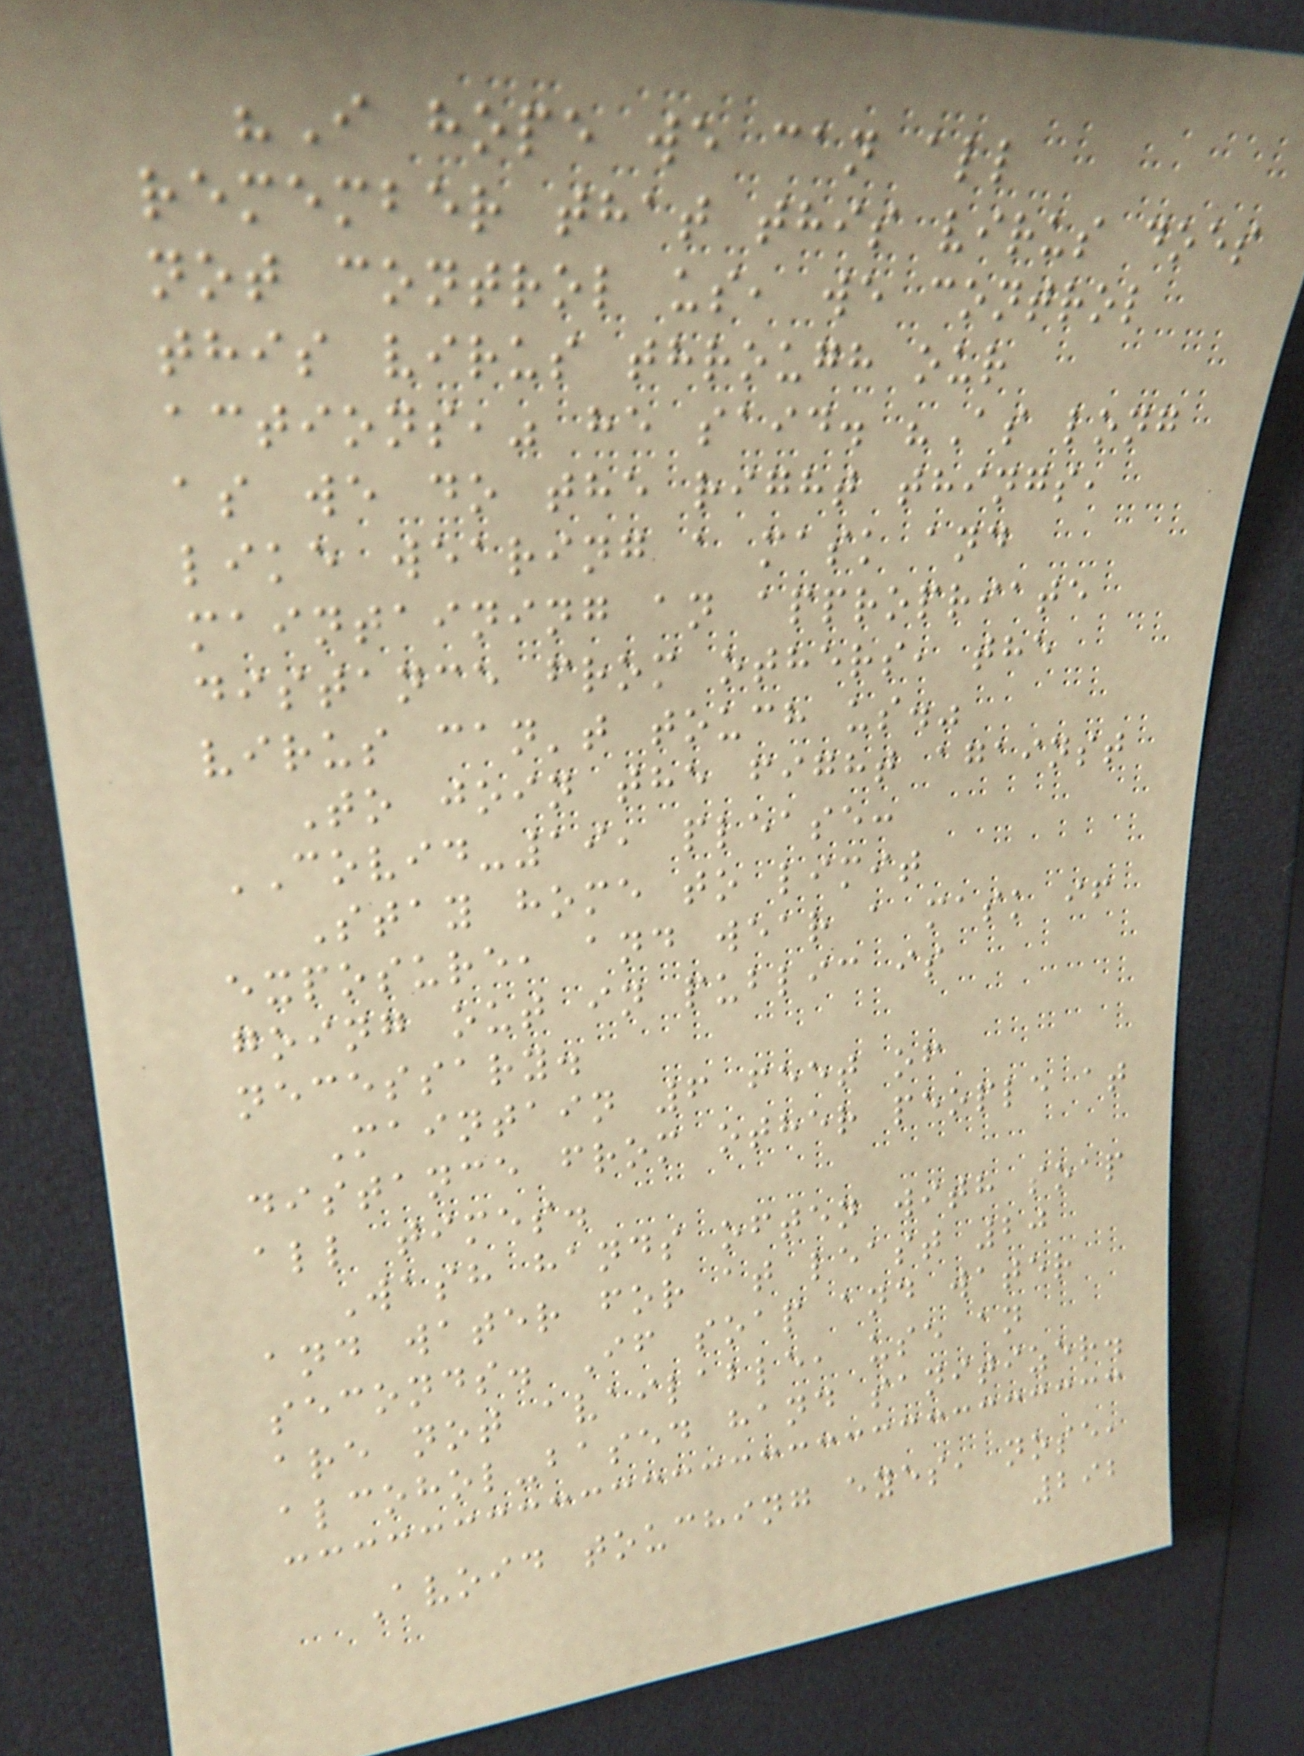"I hope we can all
remember that this virus does
not control us, we control
this virus through our
actions," he said. "As long
as we do the right things,
like wearing a mask and
maintaining an appropriate
distance from others, the
virus can't touch us."
To join the fight against
COVID-19, please:
Stay home to limit
exposure, and wear a mask if
going out in public is
necessary.
Maintain 6 feet of
distance from other people at
all times.
Wash hands often with soap
and water for at least 20
seconds. If soap and water
are not available, use an
alcohol-based hand sanitizer.
Avoid touching eyes, nose,
292
